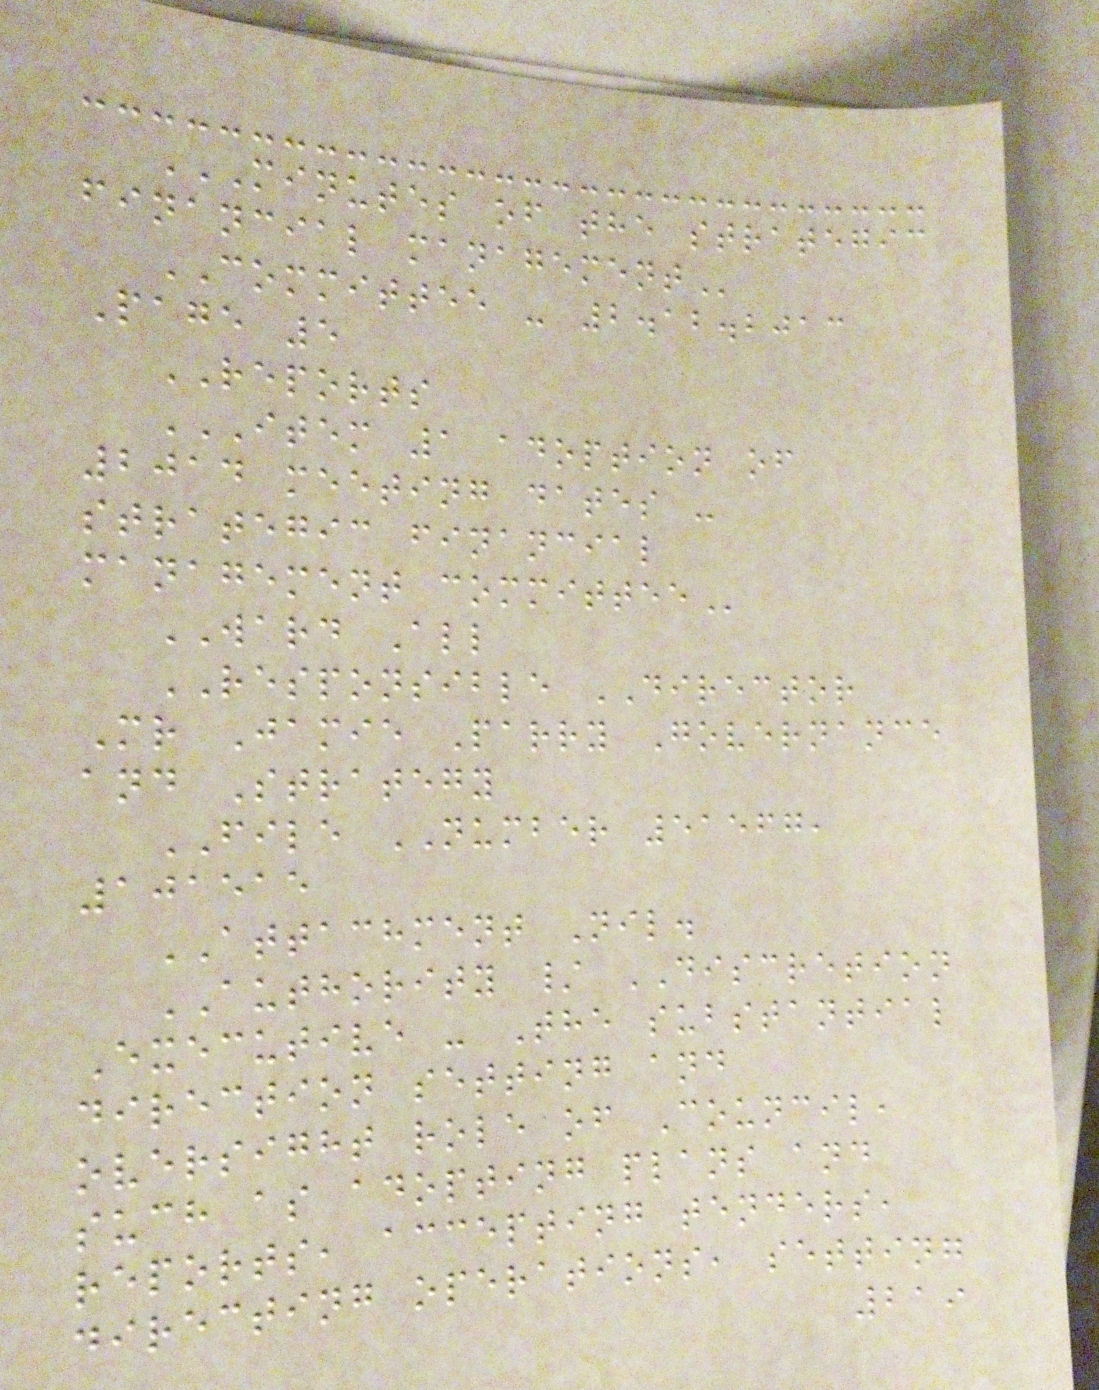MINUTES OF THE STRATEGIC
FINANCIAL MANAGEMENT
COMMITTEE - 2.12.2013
Page 5
REPORTS
ITEM 1 ADOPTION OF
2014 MEETING DATES -
STRATEGIC FINANCIAL
MANAGEMENT COMMITTEE
WARD All
RESPONSIBLE DIRECTOR
Mr Jamie Parry Governance
and Strategy
FILE NUMBER 51567,
101515
ATTACHMENT Nil.
AUTHORITY / DISCRETION
Executive - The substantial
direction setting and
oversight role of Council,
such as adopting plans and
reports, accepting tenders,
directing operations, setting
219
